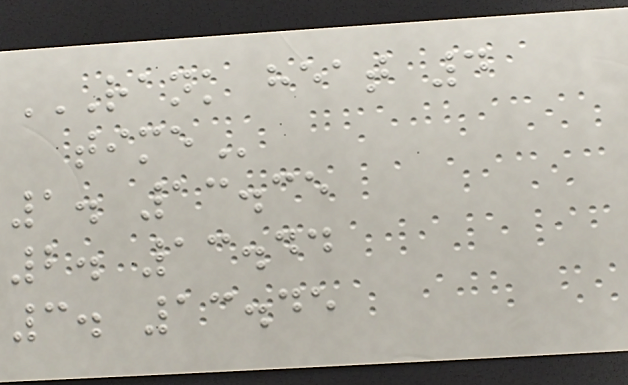RANK HEAT 4
TIME
1. 13.35
2. 13.44
3. 13.45
